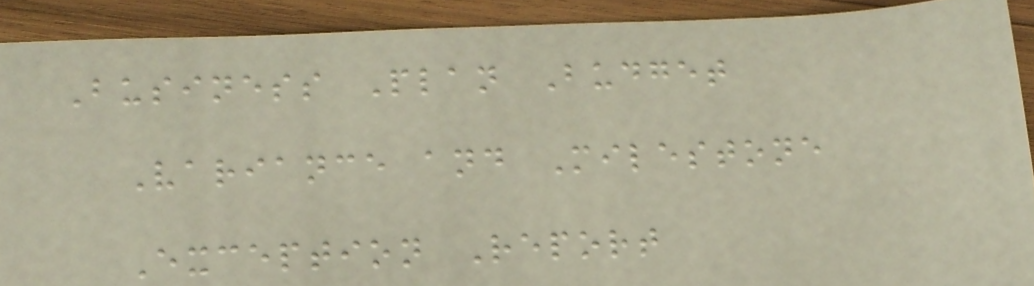Business Plan Budget
Variance and Milestone
Exception Report
